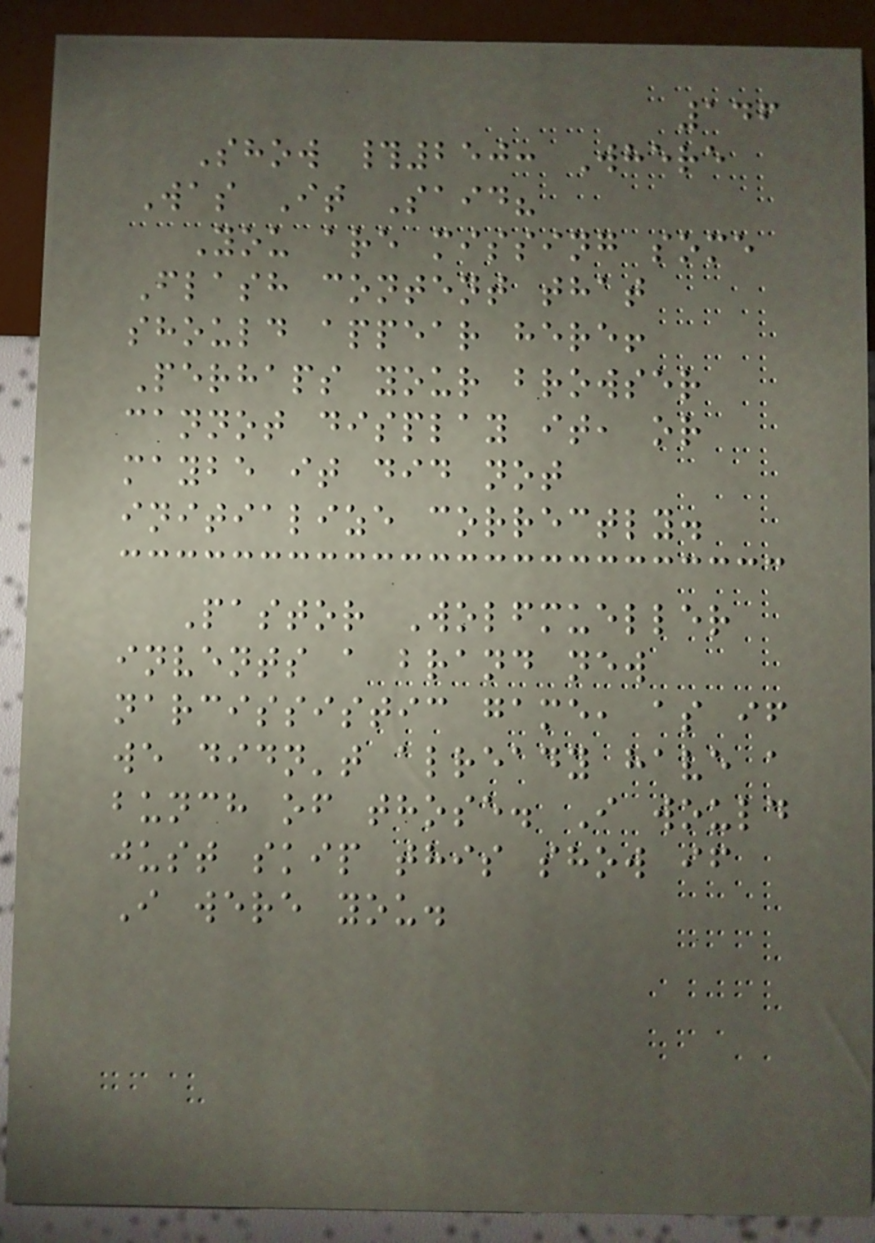146
Show #250: Where
Was It Said?
You are missing some
Flash content that
should appear here!
Perhaps your browser
cannot display it, or
maybe it did not
initialize correctly.
Pastor Wolfmueller
invents a brand new
narcissistic game, as if
we didn't already have a
bunch of those. I would
just skip this show if
I were you.
